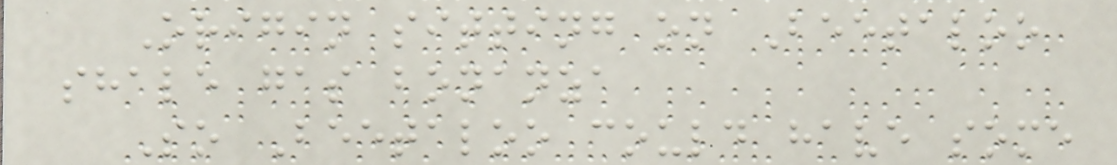Origin sitting on Beetaloo
shale gas bonanza
So Beetaloo could have some
